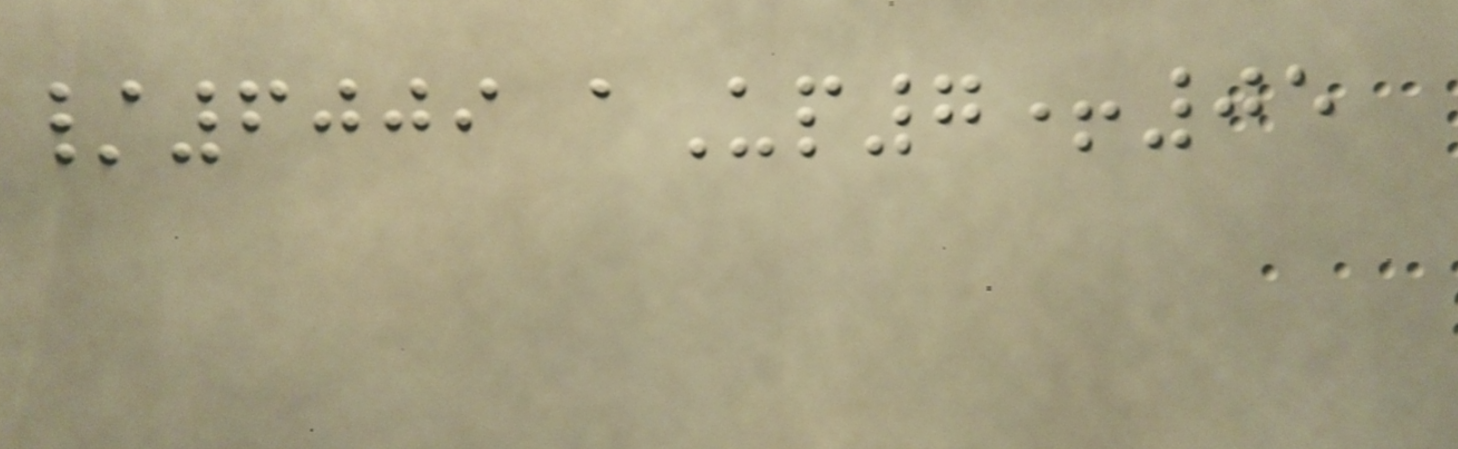/6009 aUp7+05
